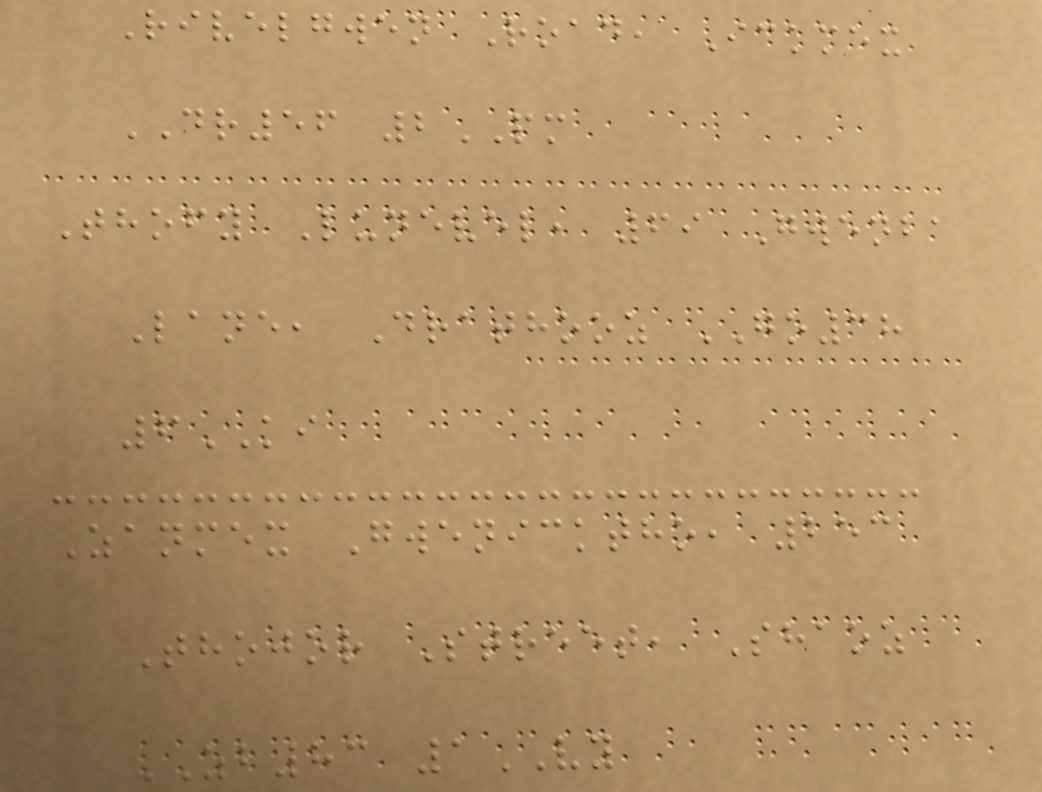Rivelgwen Road, Ickmex
DR56 2PM
Thofy Lunevel, 69 Gwenba
Lane, Drathooz GO38
6KI
Zanmex Gwenicktho, 253
Thojor Street, Shaoz
ZB83 1VY
